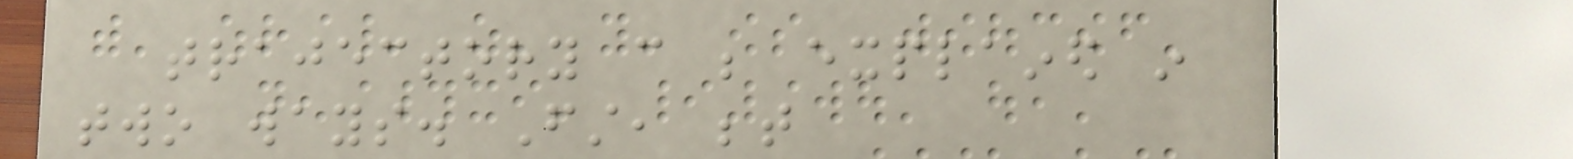trajectory can be explained in
two ways. First, between
